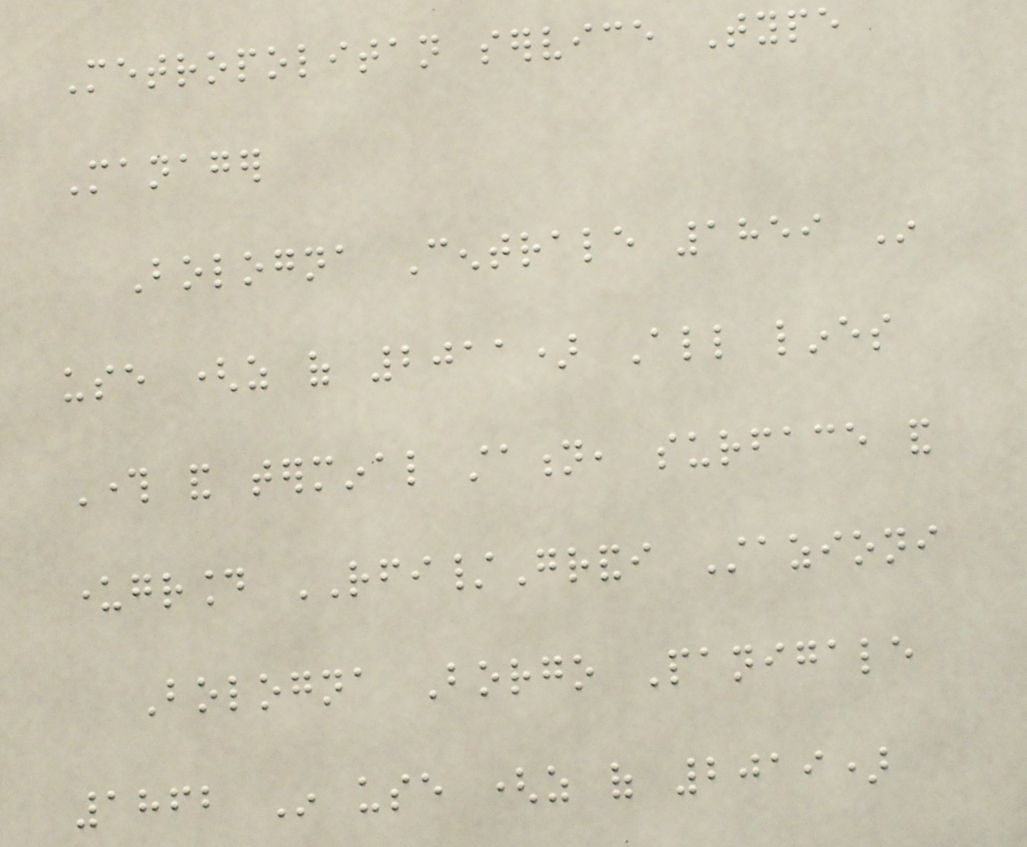Metropolitan service Type
Manager
Bologna Centrale 1859 In
use (as of 2011) All lines
Through and terminal station, surface and
underground RFI/Grandi Stazioni
Bologna Borgo Panigale
1862 In use (as of 2019)
